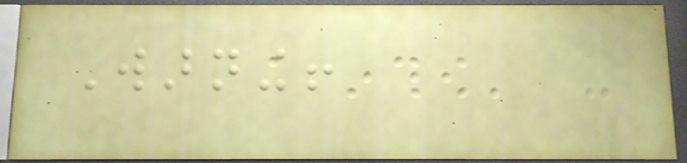Warning!
